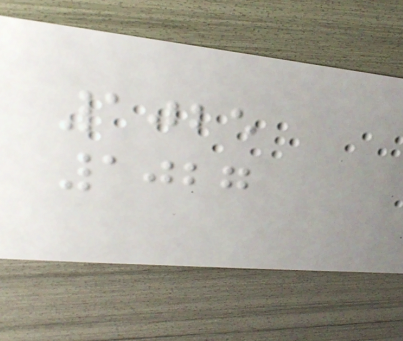1025
1027
